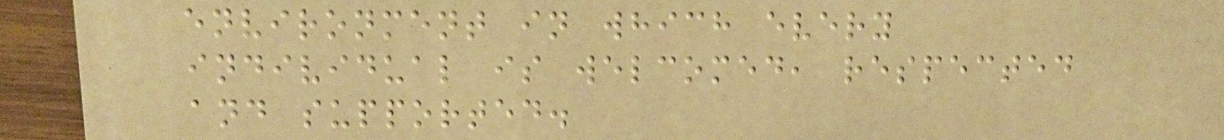environment in which every
individual is welcomed, respected
and supported.
